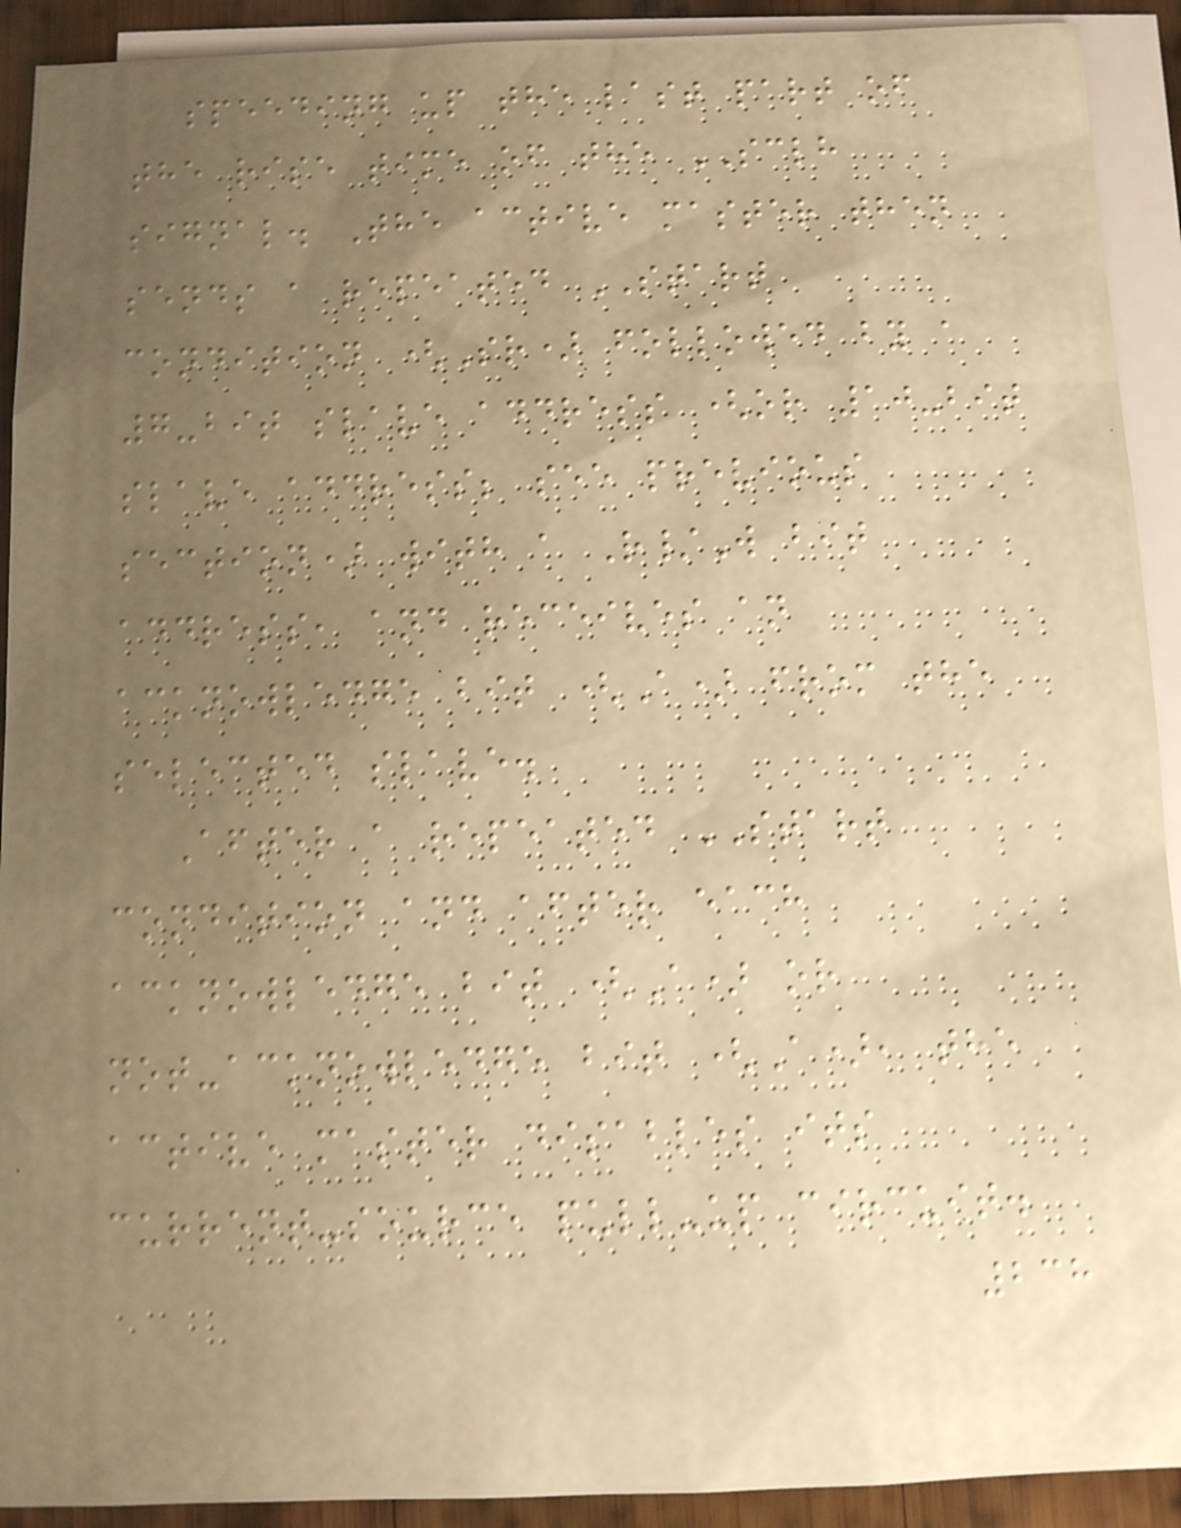speeding up the last part of
the rise time of the SCLH
signal. The active master then
sends a repeated START
condition (Sr) followed by a
7-bit slave address (or 10-bit
slave address; see previous
section) with a R/W bit
address, and receives an
acknowledge bit (A) from the
selected slave.
After a repeated START
condition and after each
acknowledge bit (A) or
not-acknowledge bit (A), the
active master disables its
current-source pull-up circuit.
238
